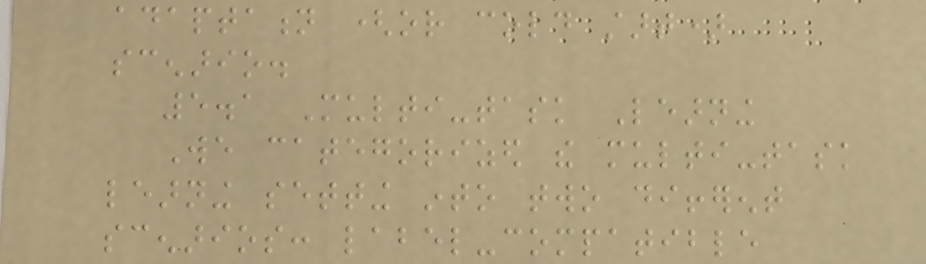adaptation (or cold start)
scenario.
5.1 Multi-task Learning
We categorized the multi-task
learning setting into two different
scenarios: label-compatible
